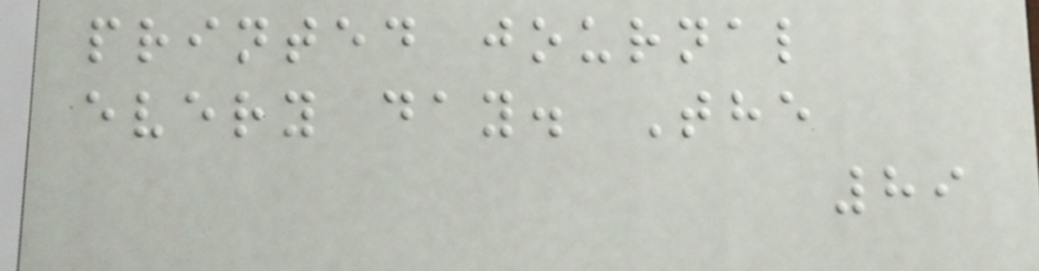printed journal
every day. The
89
